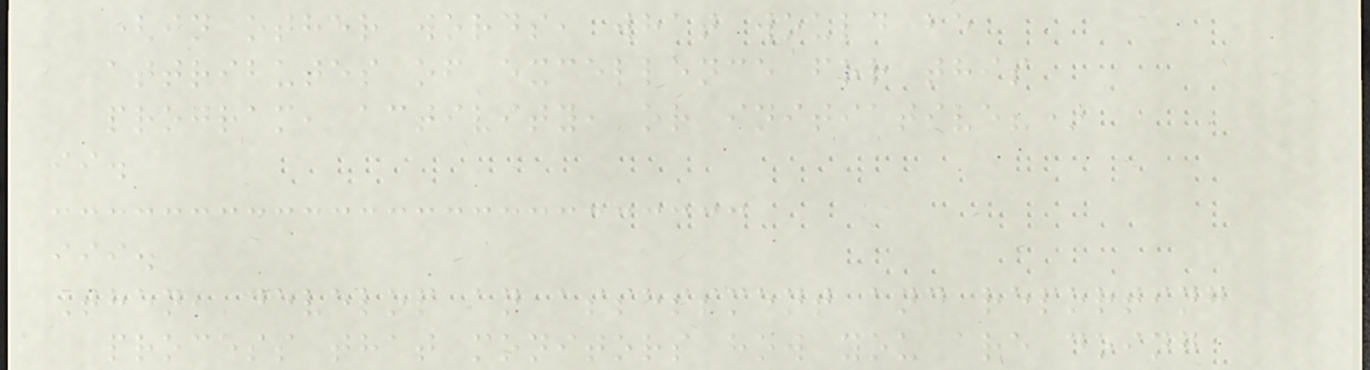(in other words, what would be
attributes of excellence for this
program, activity, or initiative?)
ii.
iii.
Then, develop an assessment and reporting
process that monitors how you are doing
